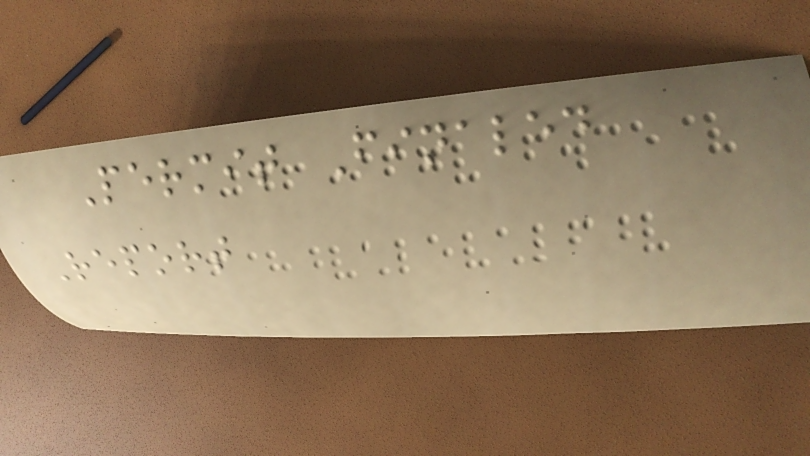Permit Finaled
Report
